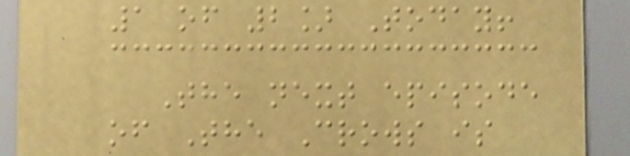1 of 2] Today!
The next episode
of The Crows is
